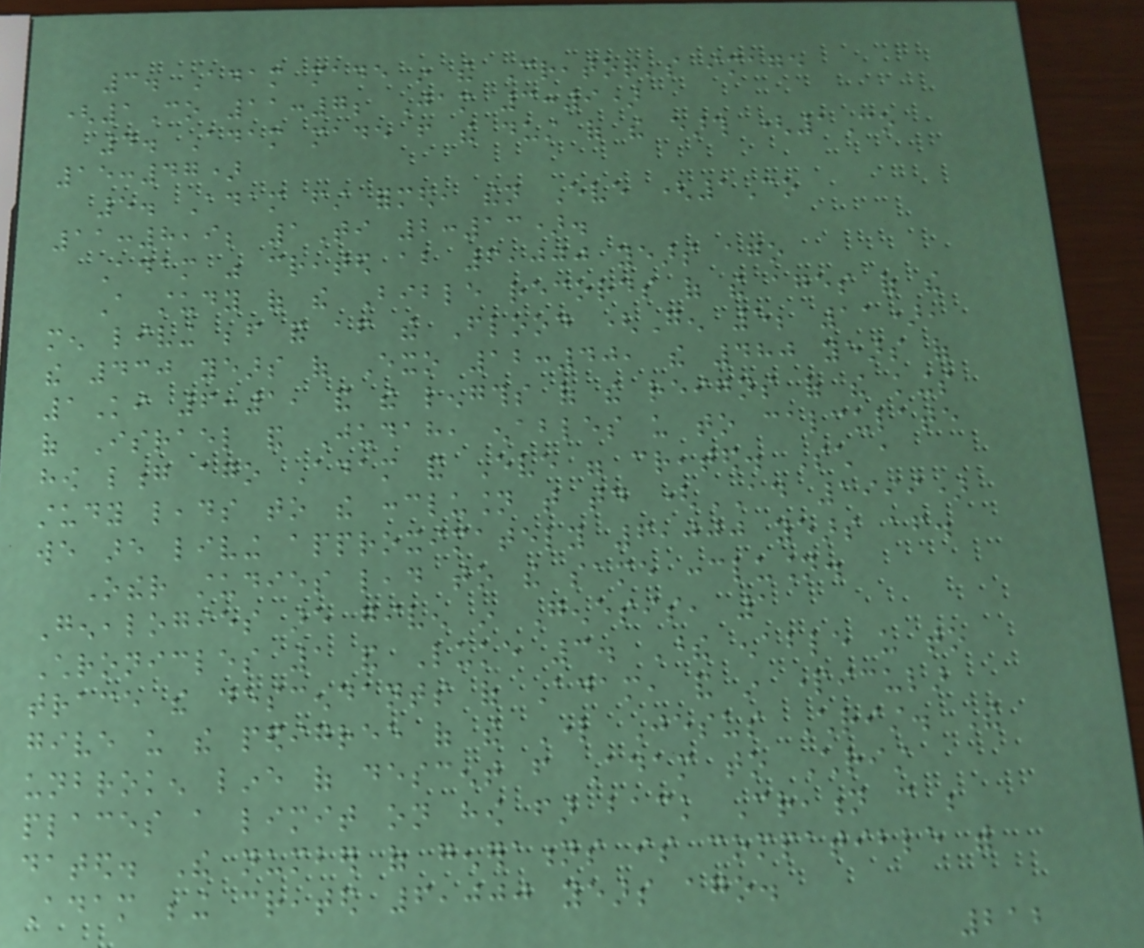3. Adam made in the Creator's image
(1Co 11:7; Jam 3:9)
4. Adam made from the dust of the earth (1Co
15:47)
5. Adam first formed, then Eve (1Co
11:8,9; 1Ti 2:13).
Adam was created about 6,000 years ago
A study of the Bible records of the ages of the
men living before and after the Flood (Gen 5; 11),
the 430 years of Exo 12:40, the 480 years of
1Ki 6:1, and the lengths of the reigns of the kings
of Israel and Judah, enables us to calculate
how long ago Adam and Eve were created. Such a
study leads to the conclusion that today (AD 1999)
we are living approximately 6,000 years after.
Other studies lead to the same conclusion.
Genealogies are given in Genesis, 1
Chronicles 1 and Luke 3. These enable us to
trace the descendants of Adam, and in particular
give us the pedigree of the Lord Jesus Christ. The
unbroken line of descent from Adam to Christ
places a limit on how far back Creation can be
dated. The number of generations is compatible with
Adam being created 6,000 years ago.
212
